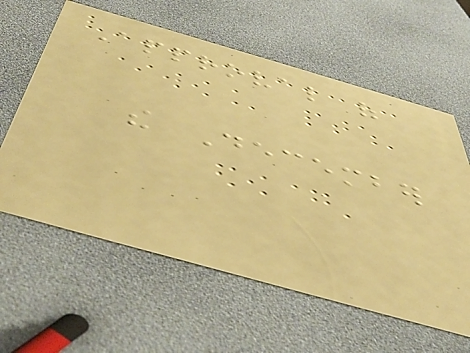Approval of
the December
